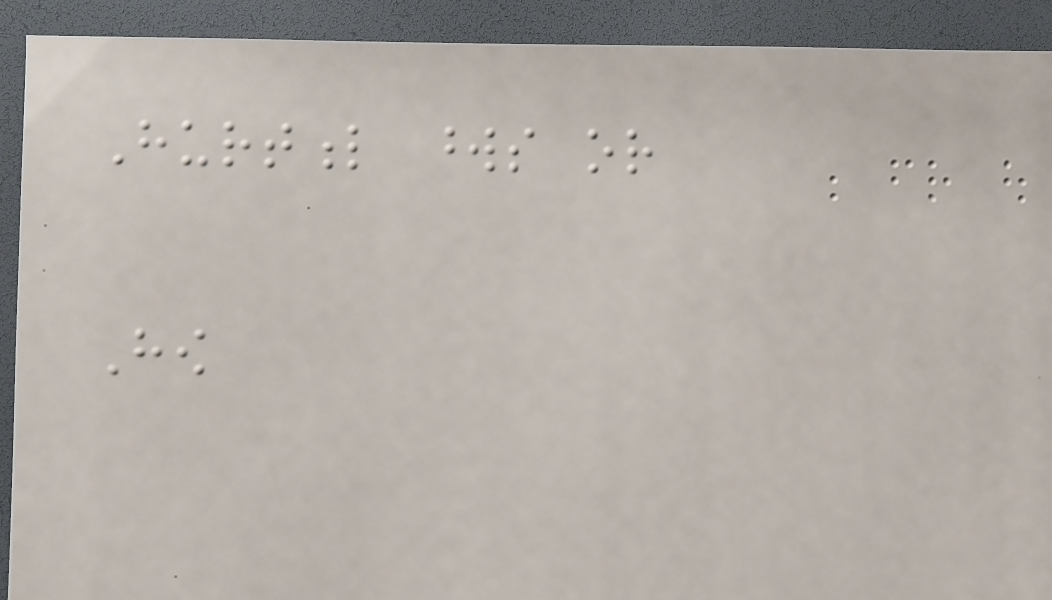Hurtful words or
How
